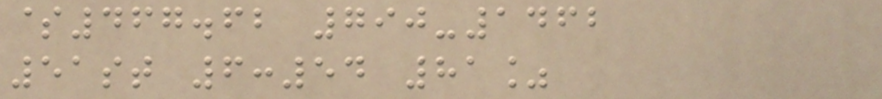$467.62 790-1462
51st 6:54 81%
